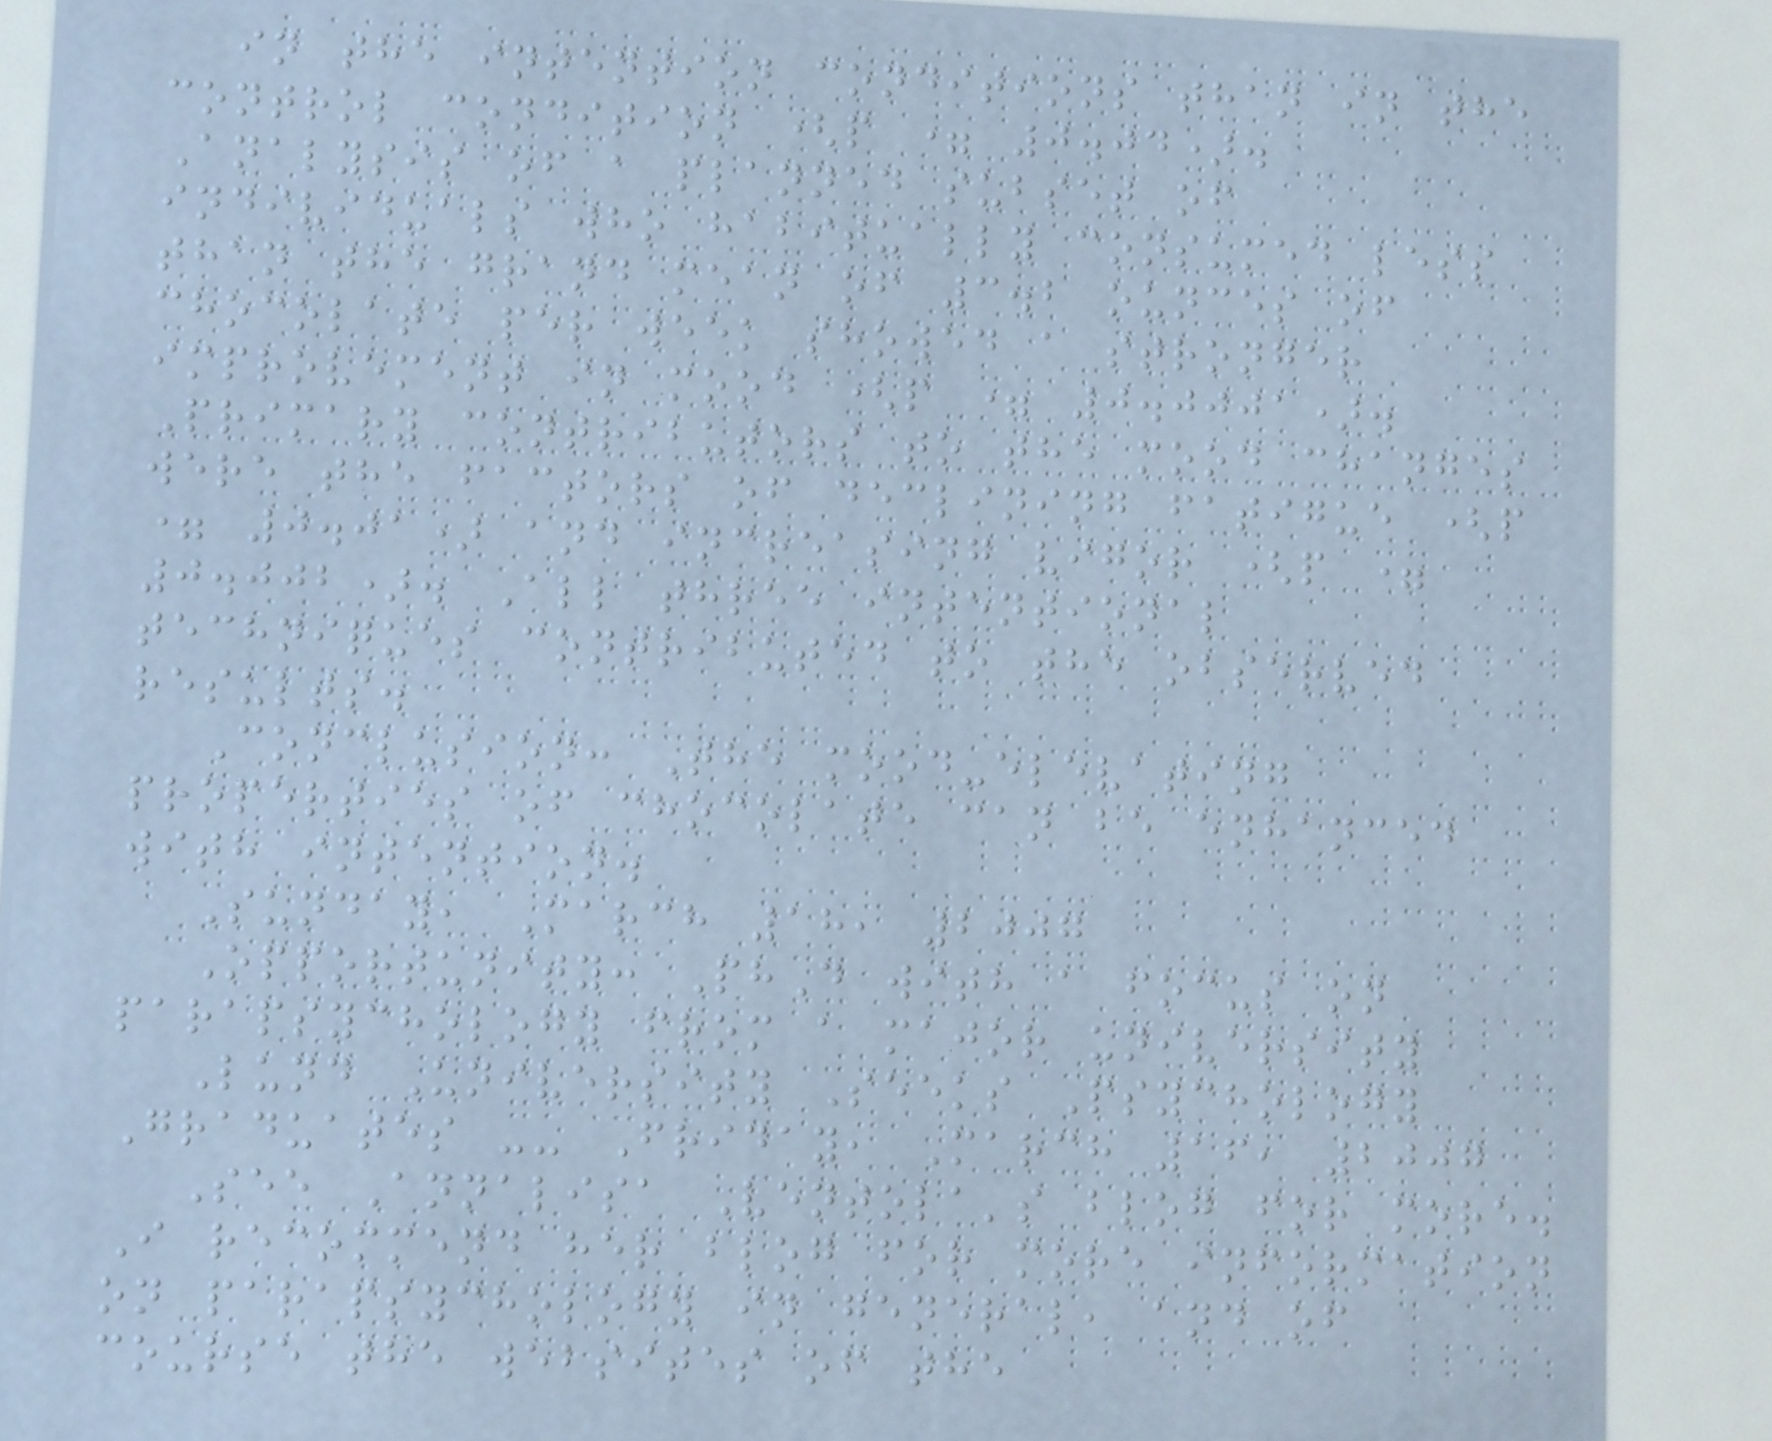in the intention conditions than in the
control condition (p = 0.04).
Analysis of a planned subset of
individuals who habitually consumed less
than the grand mean of 3.2 ounces of
chocolate per week showed a stronger
improvement in mood (p = 0.0001).
Primary contributors to the mood changes
were the factors of declining fatigue (p
= 0.01) and increasing vigor (p =
0.002). All three intentional
techniques contributed to the observed
results.
Conclusion: The mood-elevating
properties of chocolate can be enhanced
with intention.
Sunday, March 18, 2007
Opportunity: PhD with a focus on
parapsychology from a major university
Lund University Seeks Psychology
Graduates -- Friday, March 16, 2007
See Annalisa Ventola's blog for more.
I recommend her blog for more information
on parapsychology in general, and of
course the websites of the
